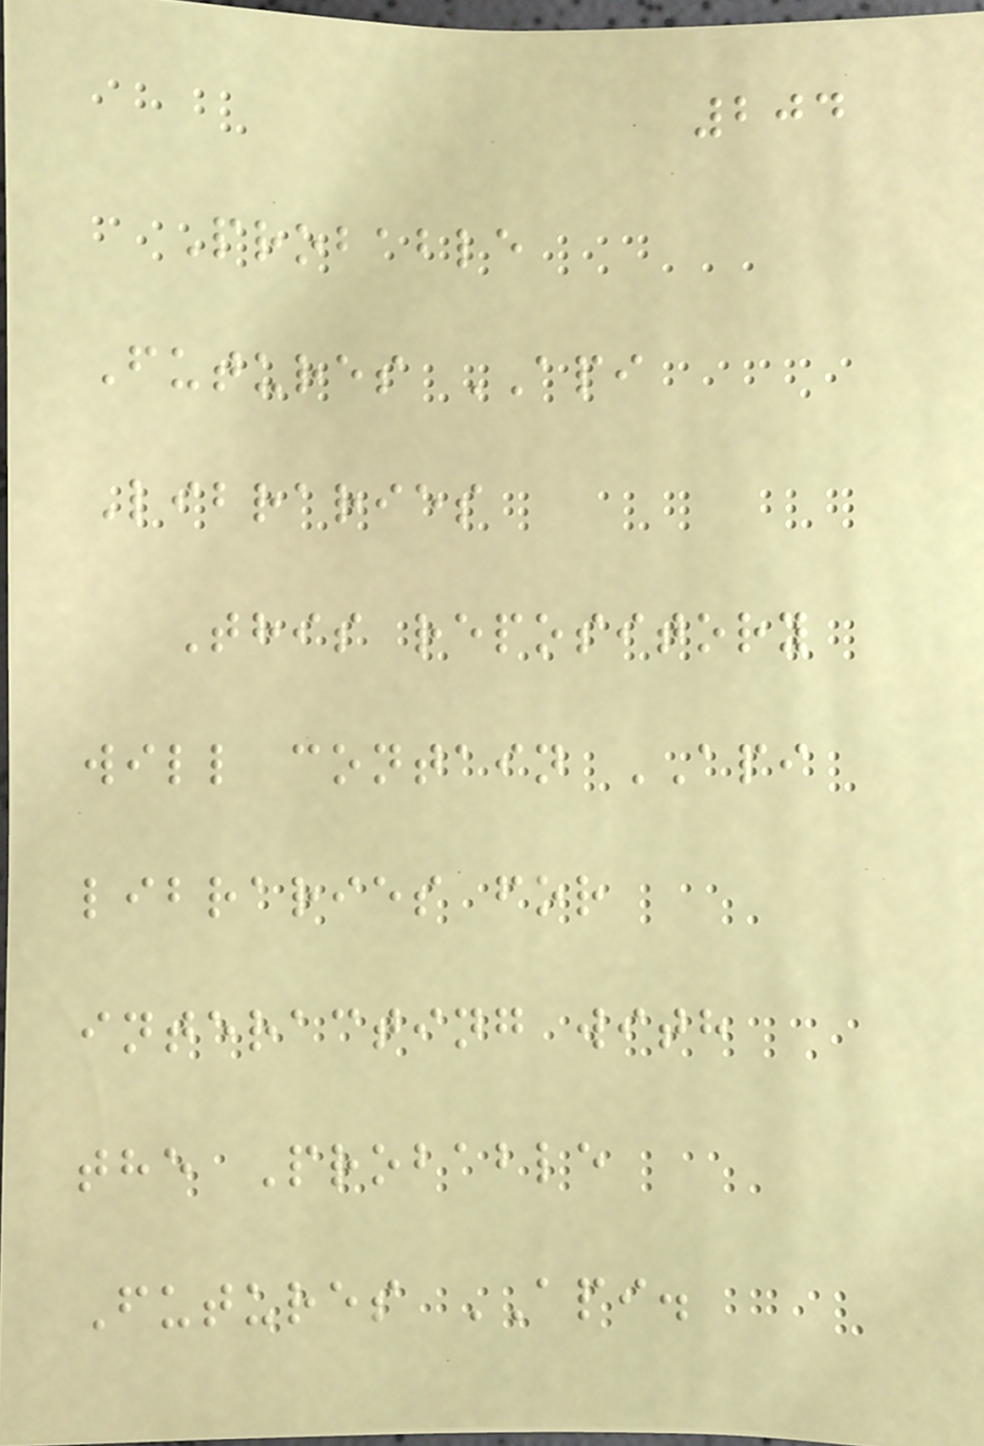204
Probable
Futures API
Libraries
This repository
will contain API
libraries for
interacting with
the Probable
Futures API.
